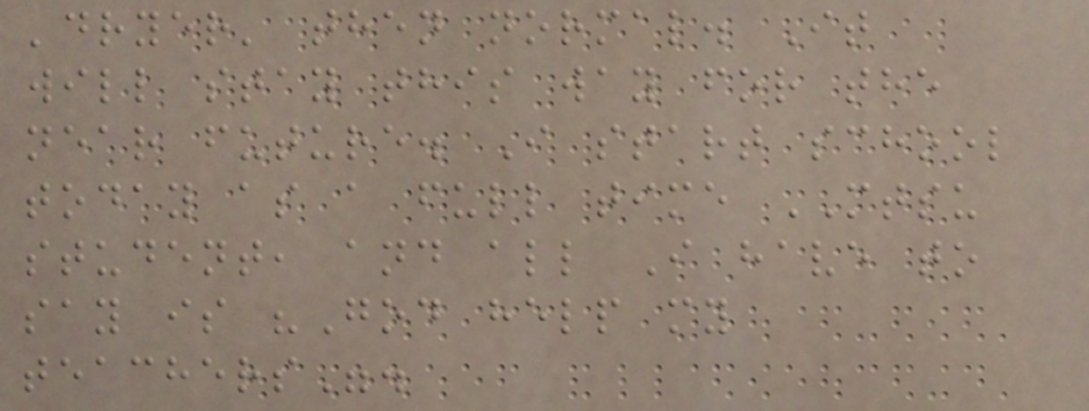'dryer' then normal. It
will stay this way for the
near future. I start school
today as a full time MTSU
student, and all I have to
say is "God help my
teachers".
